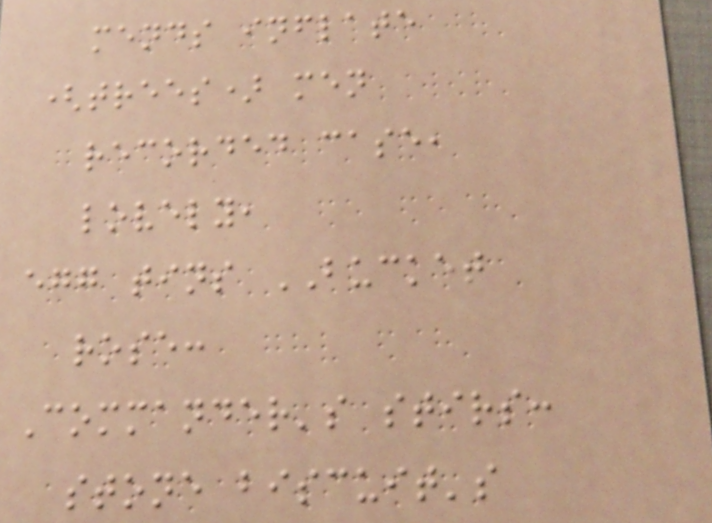mends inflate
(trees) men
recorded case,
lovely,
egg tins BUCKET
rose:
Commander's stirs:
stone biscuit's
